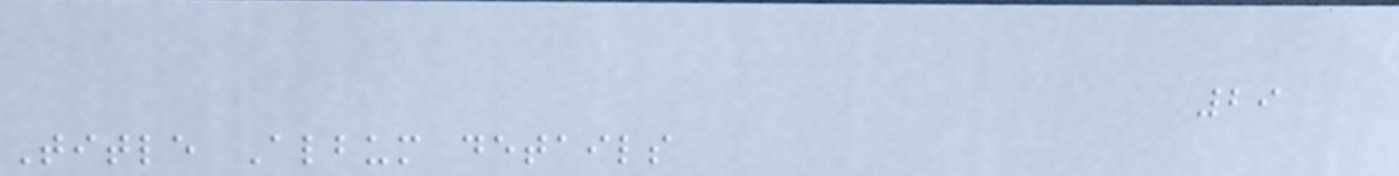29
Title Album details
